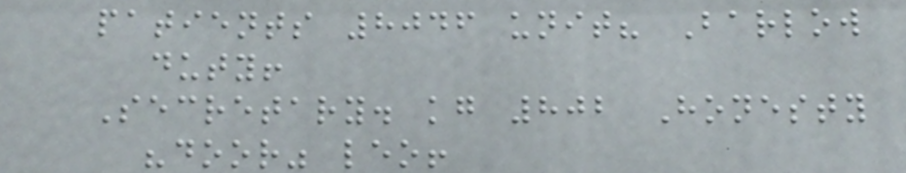patients 8046 unit? Barlow
duty!
Secretary. kg 802 Honesty
"door" leo!
